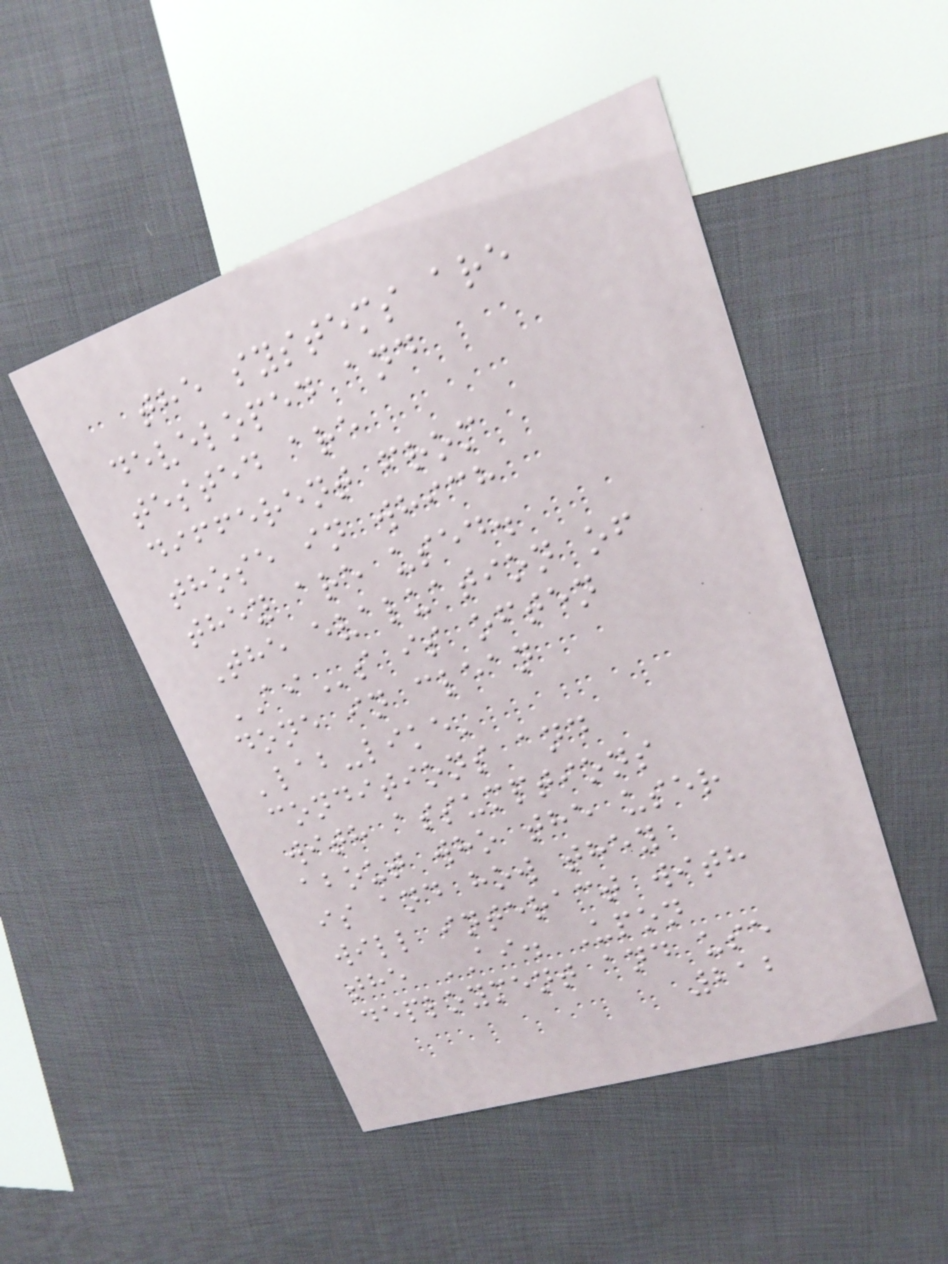the systems are
developed and
tested are
different from
those in which
they are used.
The evaluation of
AIs is often
done in clean
'lab-like'
conditions and
with assumptions
about who the user
is and how they
will interact with
the AI. Upon
deployment and use
212
